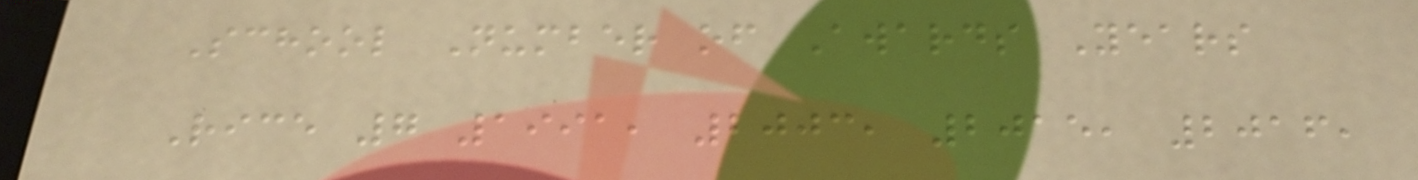School Number of Awards Years
Rice 7 1991, 2003, 2015, 2016,
